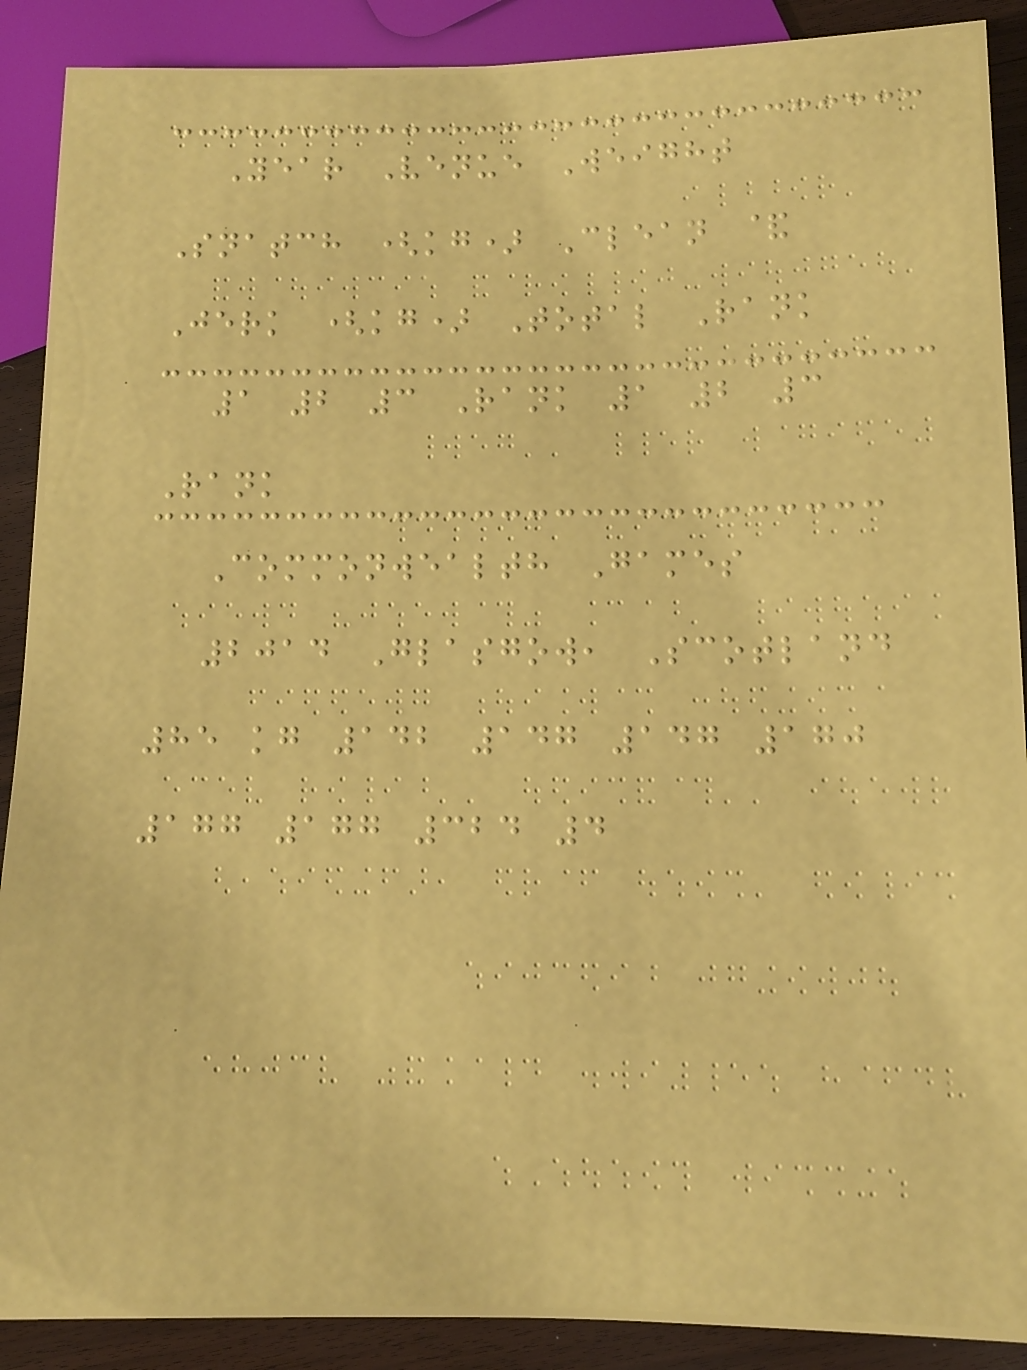Year Venue Weight
Snatch (kg) Clean &
Jerk (kg) Total Rank
1 2 3 Rank 1 2 3
Rank
Commonwealth Games
2014 Glasgow, Scotland
85 kg 142 147 147 170
177 177 324 4
